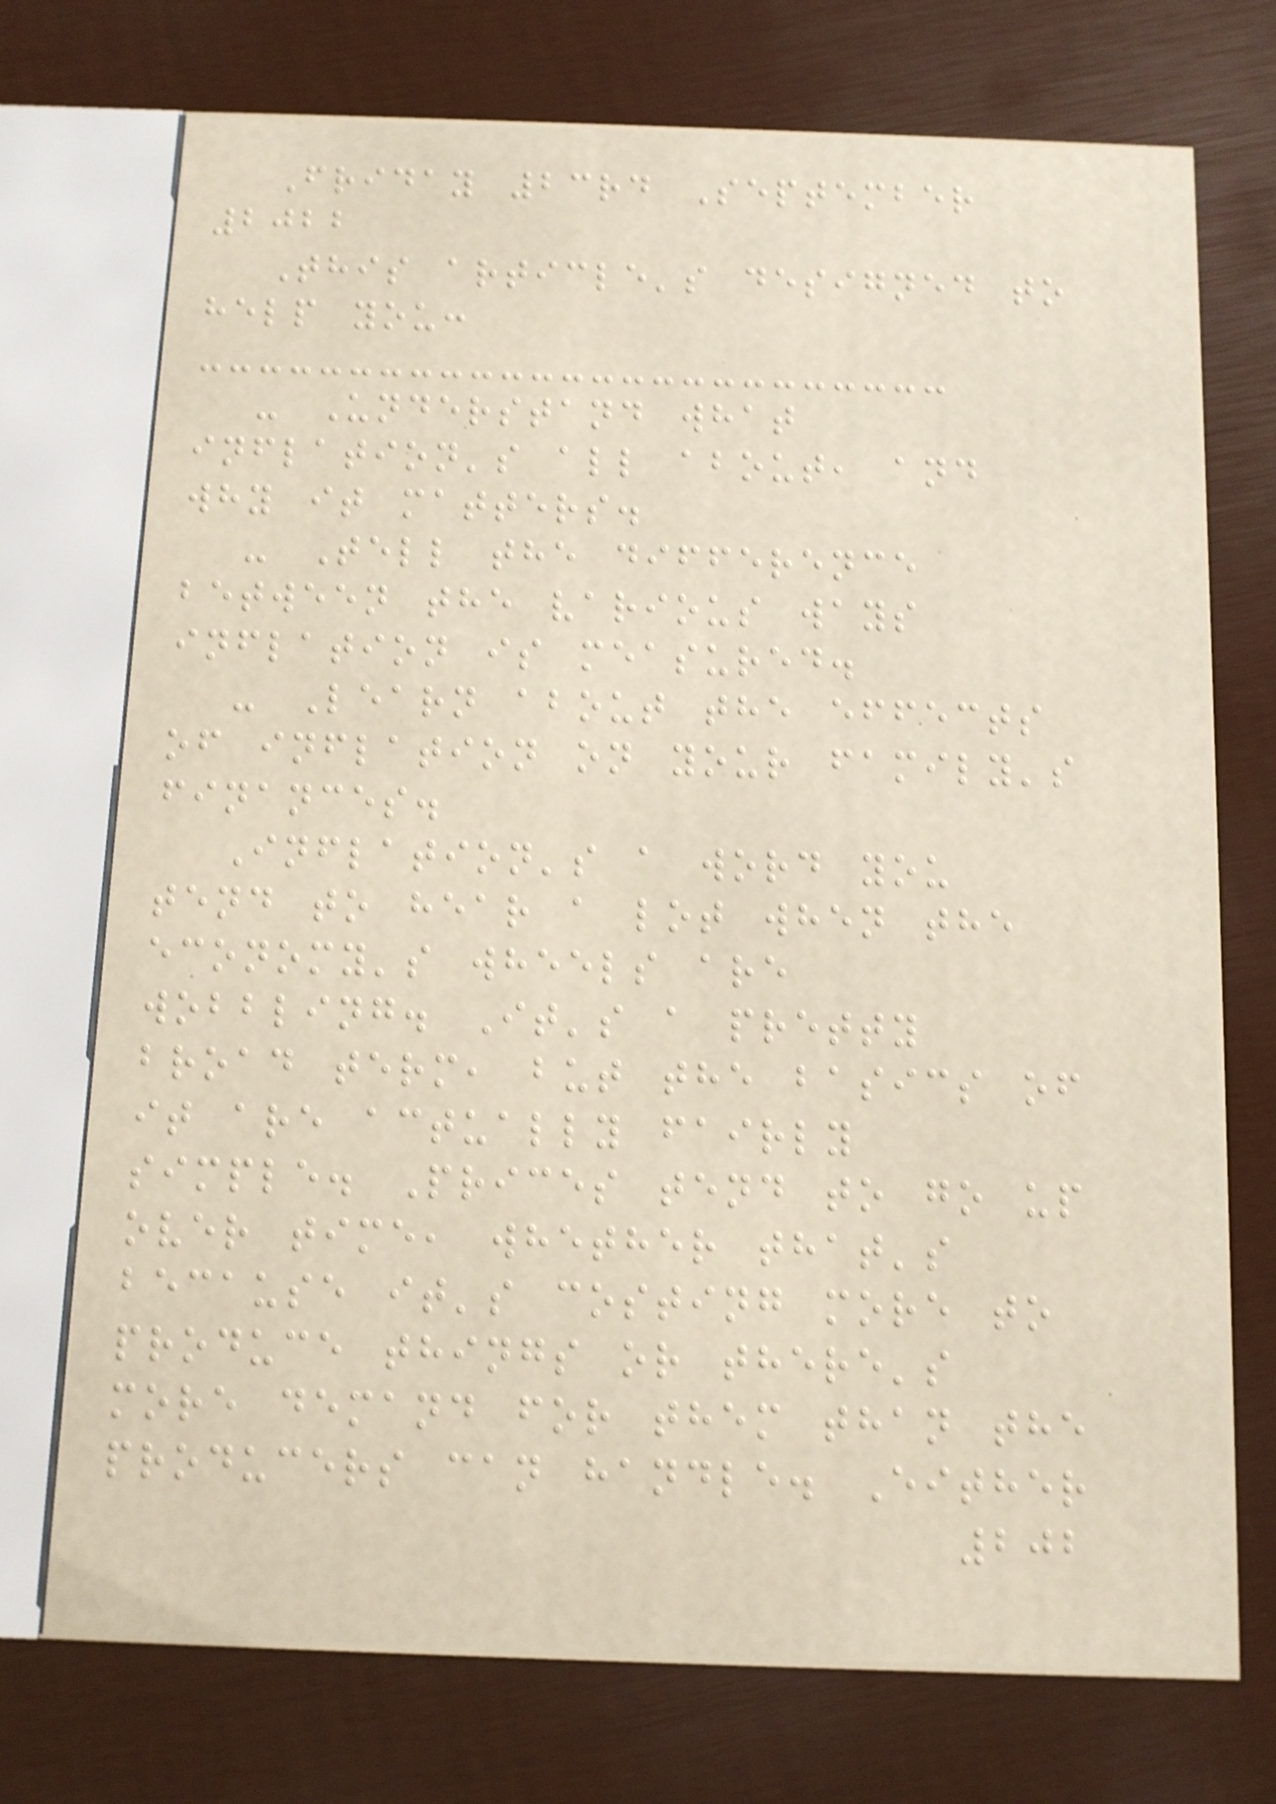Friday 23rd September
2022
This article's designed to
help you:
- Understand what
inflation's all about, and
why it matters.
- Tell the difference
between the various ways
inflation is measured.
- Learn about the effects
of inflation on your family's
finances.
Inflation's a word you
tend to hear a lot when the
economy's wheels are
wobbling. It's a pretty
broad term, but the basics of
it are actually fairly
simple. Prices tend to go up
over time, whether that's
because it's costing more to
produce things or there's
more demand for them than the
producers can handle. Either
202
